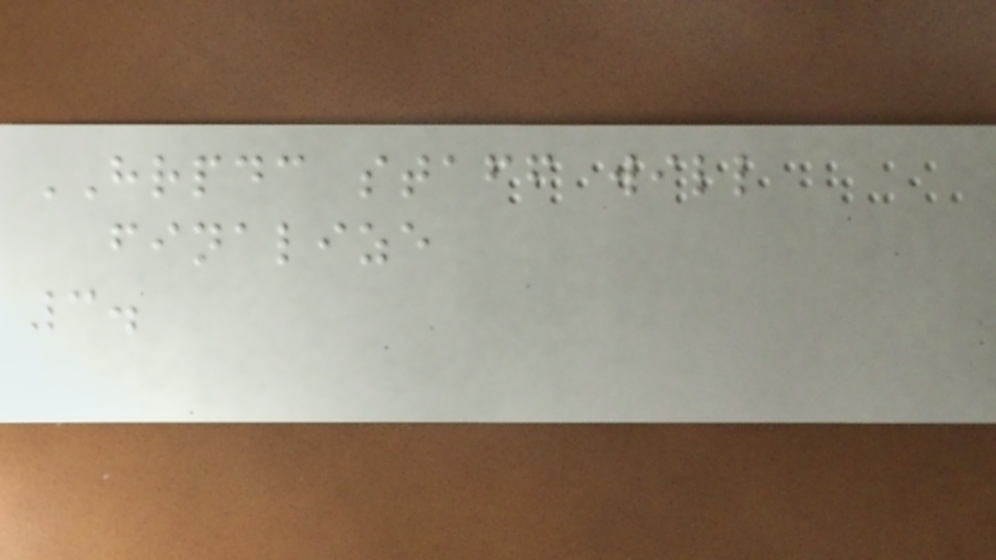HRPDC staff will
finalize
3.
